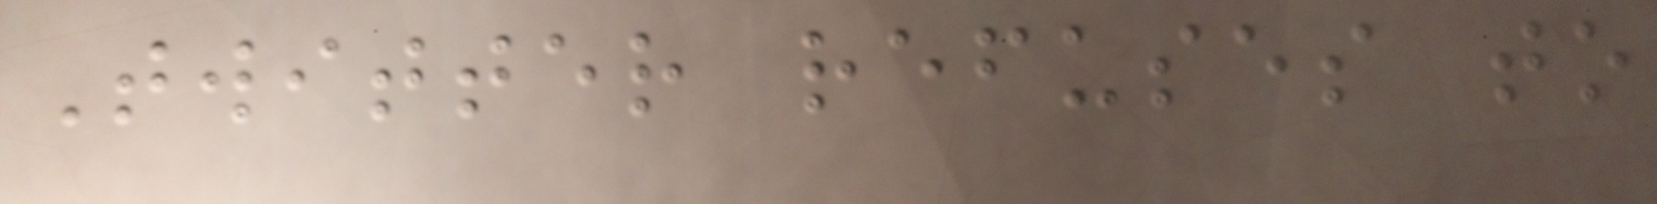Twitter refuses to
